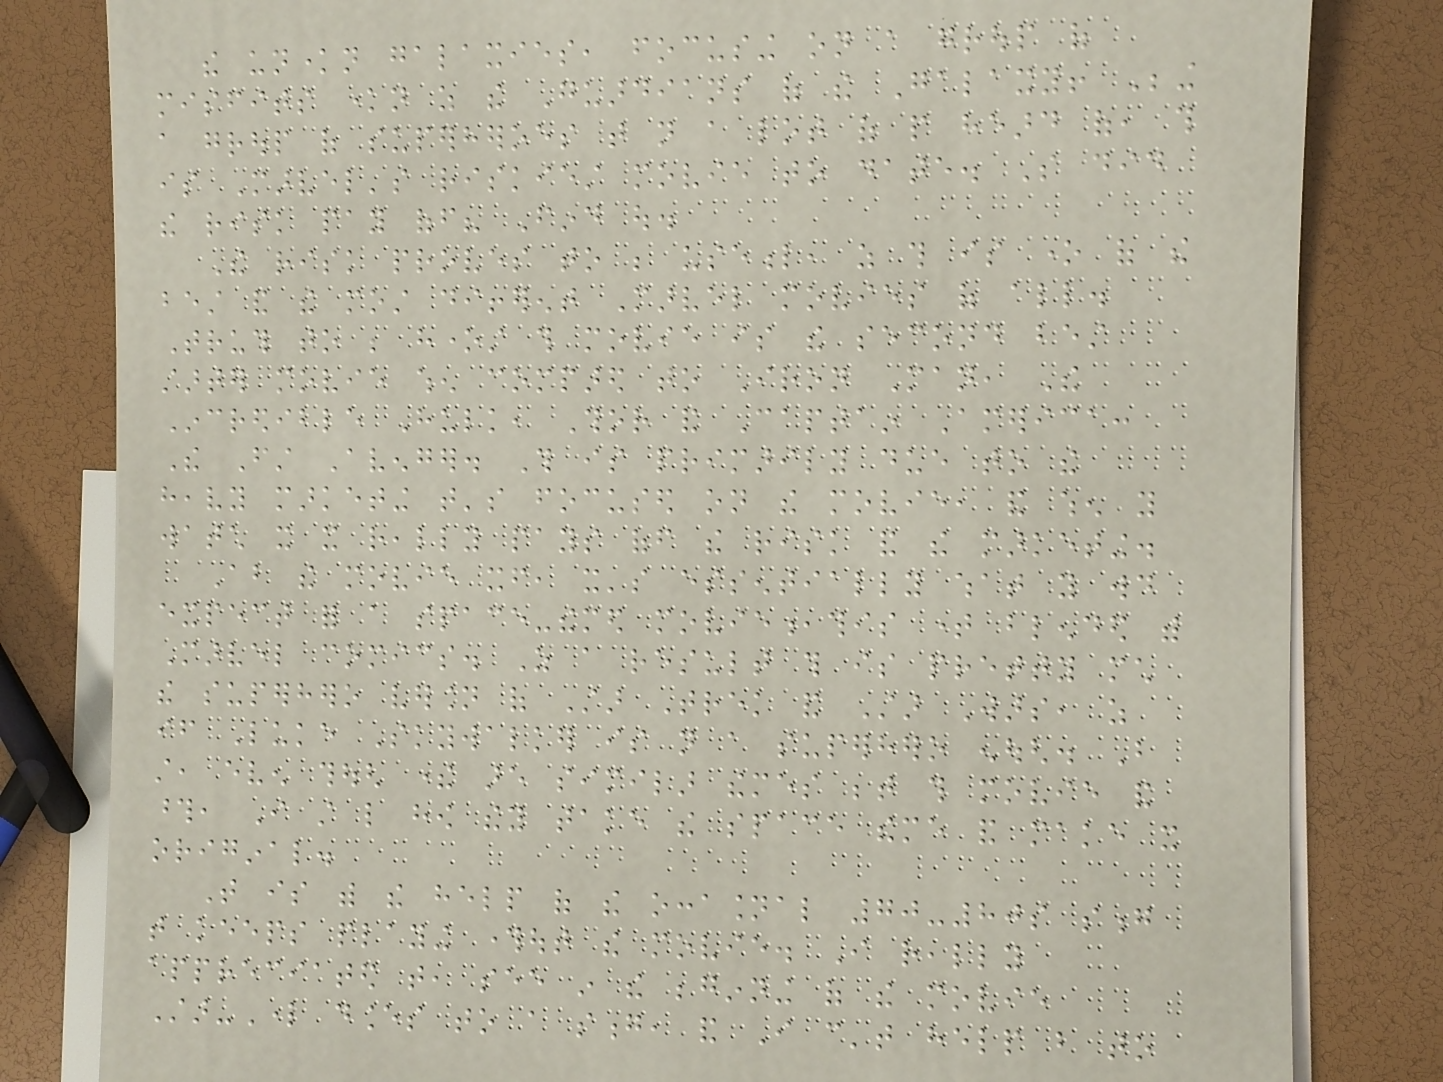the unknown galaxies, focusing on a group of
misfits known as the Guardians of the Galaxy! Being
a group of superheroes that not a lot of people heard of, this
is Marvel's riskiest movie to date. So did
the risk pay off? Find out.
The risk proves to be useful, as this is one of the
best and the most different Marvel movies of all.
Truth to be honest this movie is the second best
starter movie when compared to Iron Man, The
Incredible Hulk, Thor and Captain America:
The First Avenger. This is primarily due to the
heavy marketing that's focused on the movie, and when you
watch it it really pays off the risk and the marketing.
About the movie itself, it's essentially what you would
expect for a space-themed movie,this time blended with
Marvel comics. As a result this is pretty much
the superhero version of Star Trek and Star Wars, as
if Luke Skywalker is not a superhero enough. But
still, even though there are similar themes between this movie and
those, I still like how they take the space theme and make it
original.
That is with the help of the occasional 70-80s song
that keeps playing throughout the movie. I really
appreciated that, see in the beginning of the movie
Star-Lord dances to a song, and I can't help but to
